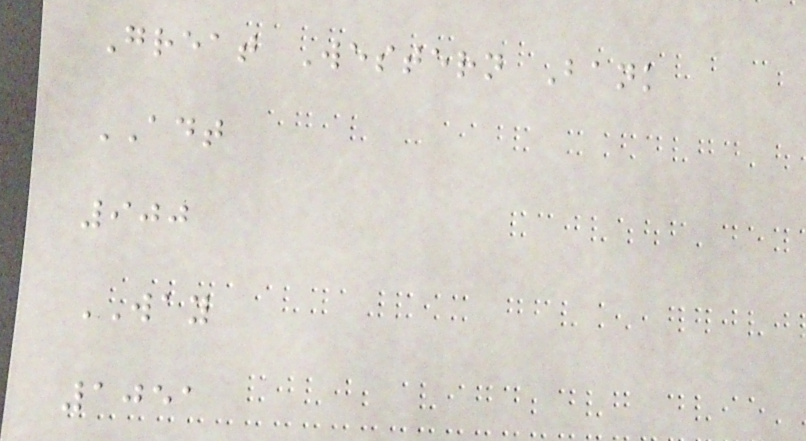Great Western Bank
ADT
900
WAY
1051
